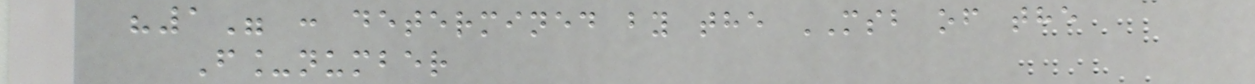"1" : determined by the MSB of the
F_number
